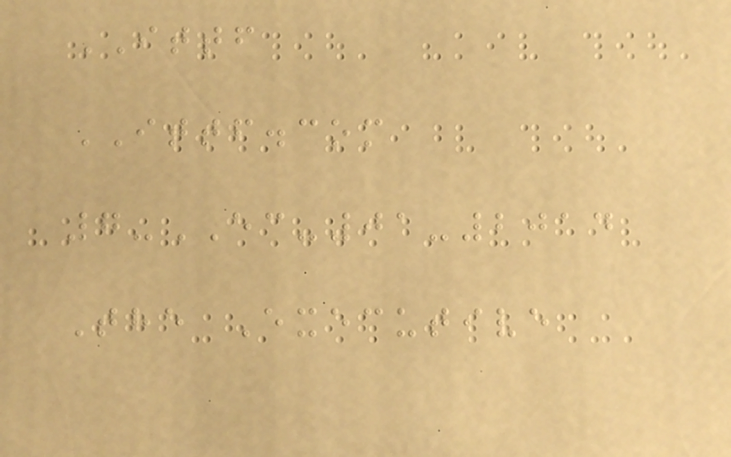ITTF
ITTF.com
7-EC-01-2014
The Executive
